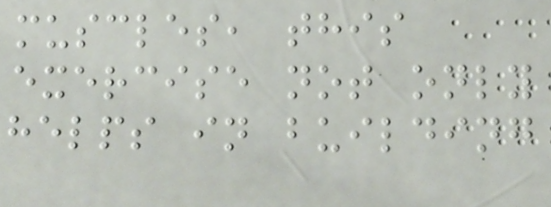muscles, this
exercise not only
helps in building
